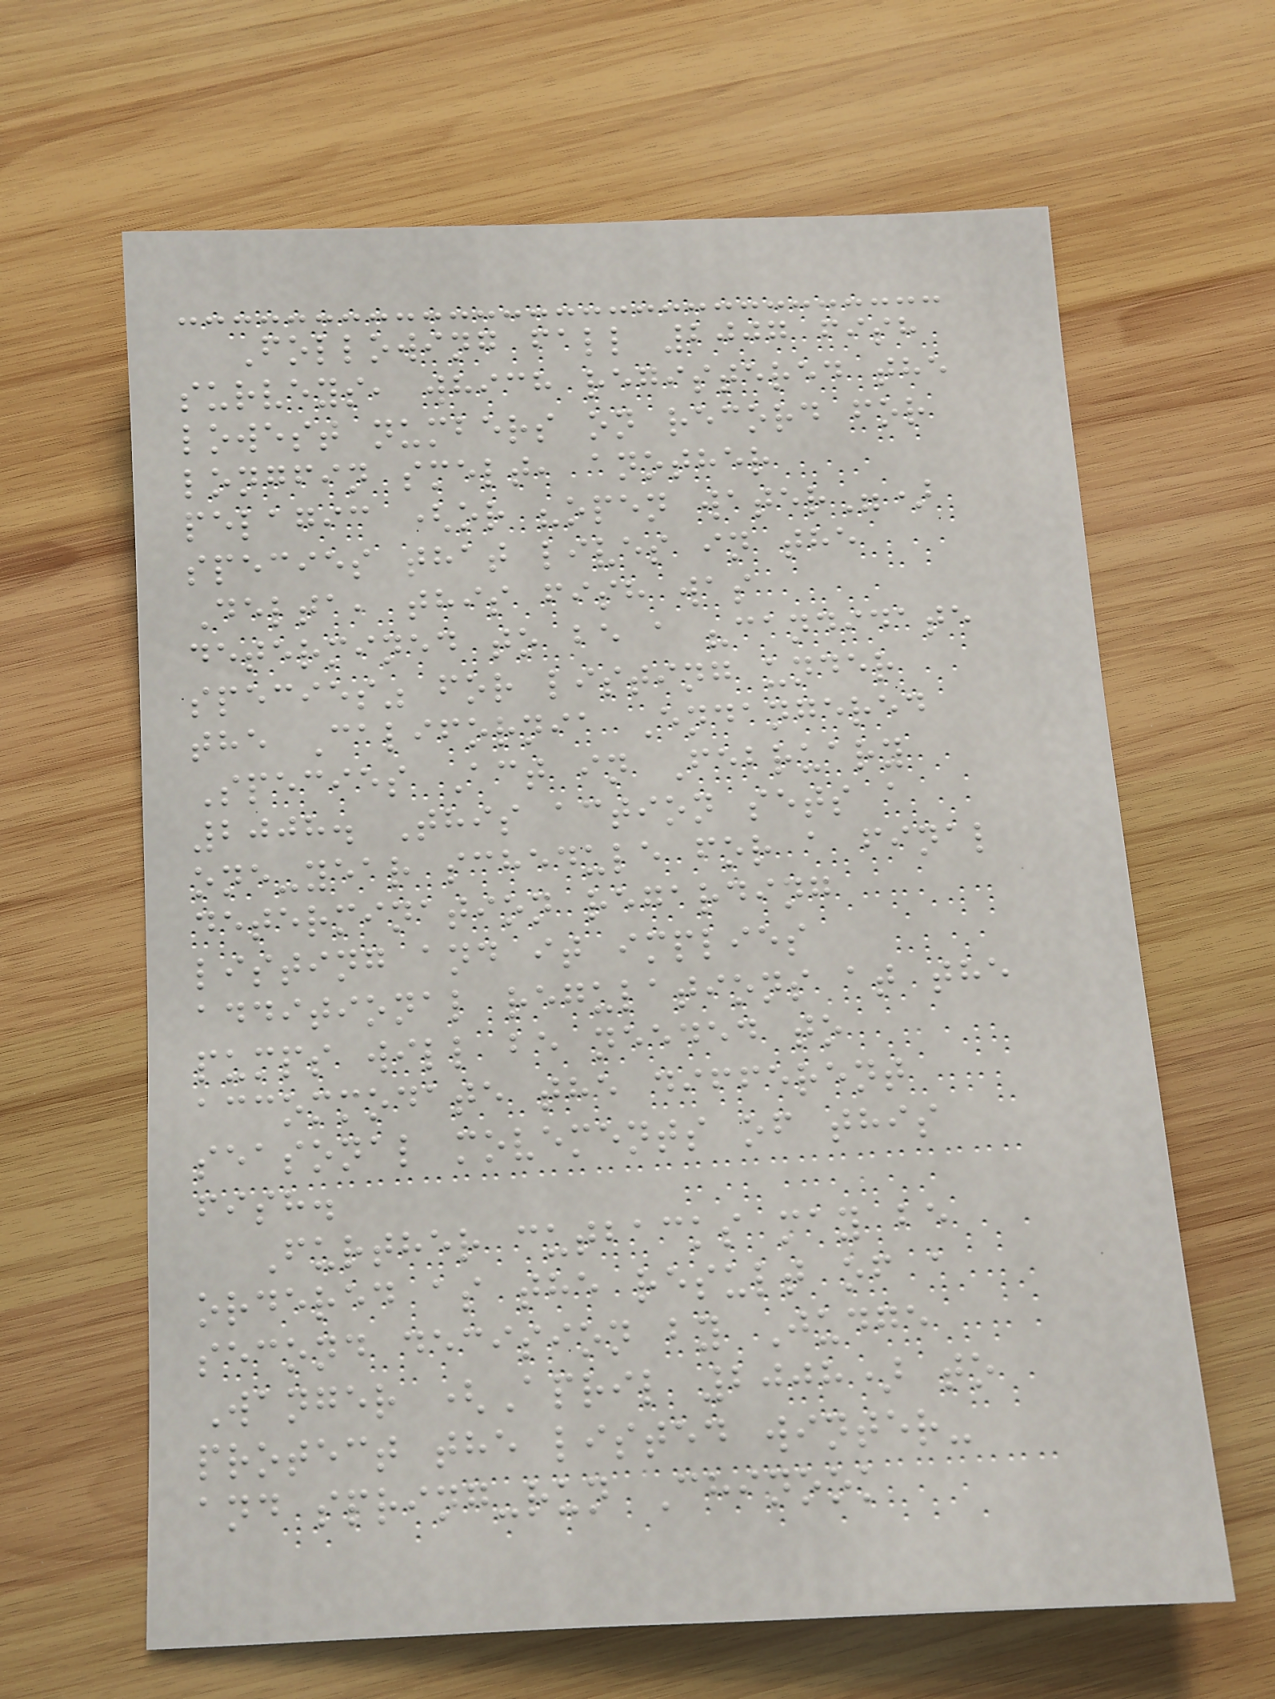Following fall 2007 fish
surveys, which registered the
lowest numbers on record for
longfin smelt, another
pelagic (or "open water")
species that lives in the
Delta, this fish was
determined to be a "candidate
species" for listing under
the California Endangered
Species Act in February
2008. This action sets a
one-year schedule for a final
determination regarding
listing and it implies
additional regulations at the
pumps will be needed to
accommodate the different
seasonal movements of this
fish.
Further cutbacks may be
ordered as the result of a
second decision by Judge
Wanger (April 2008) to
protect the listed winter-
and spring-run Chinook
